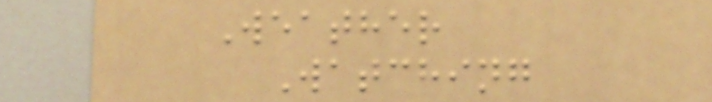Weather
Watching
